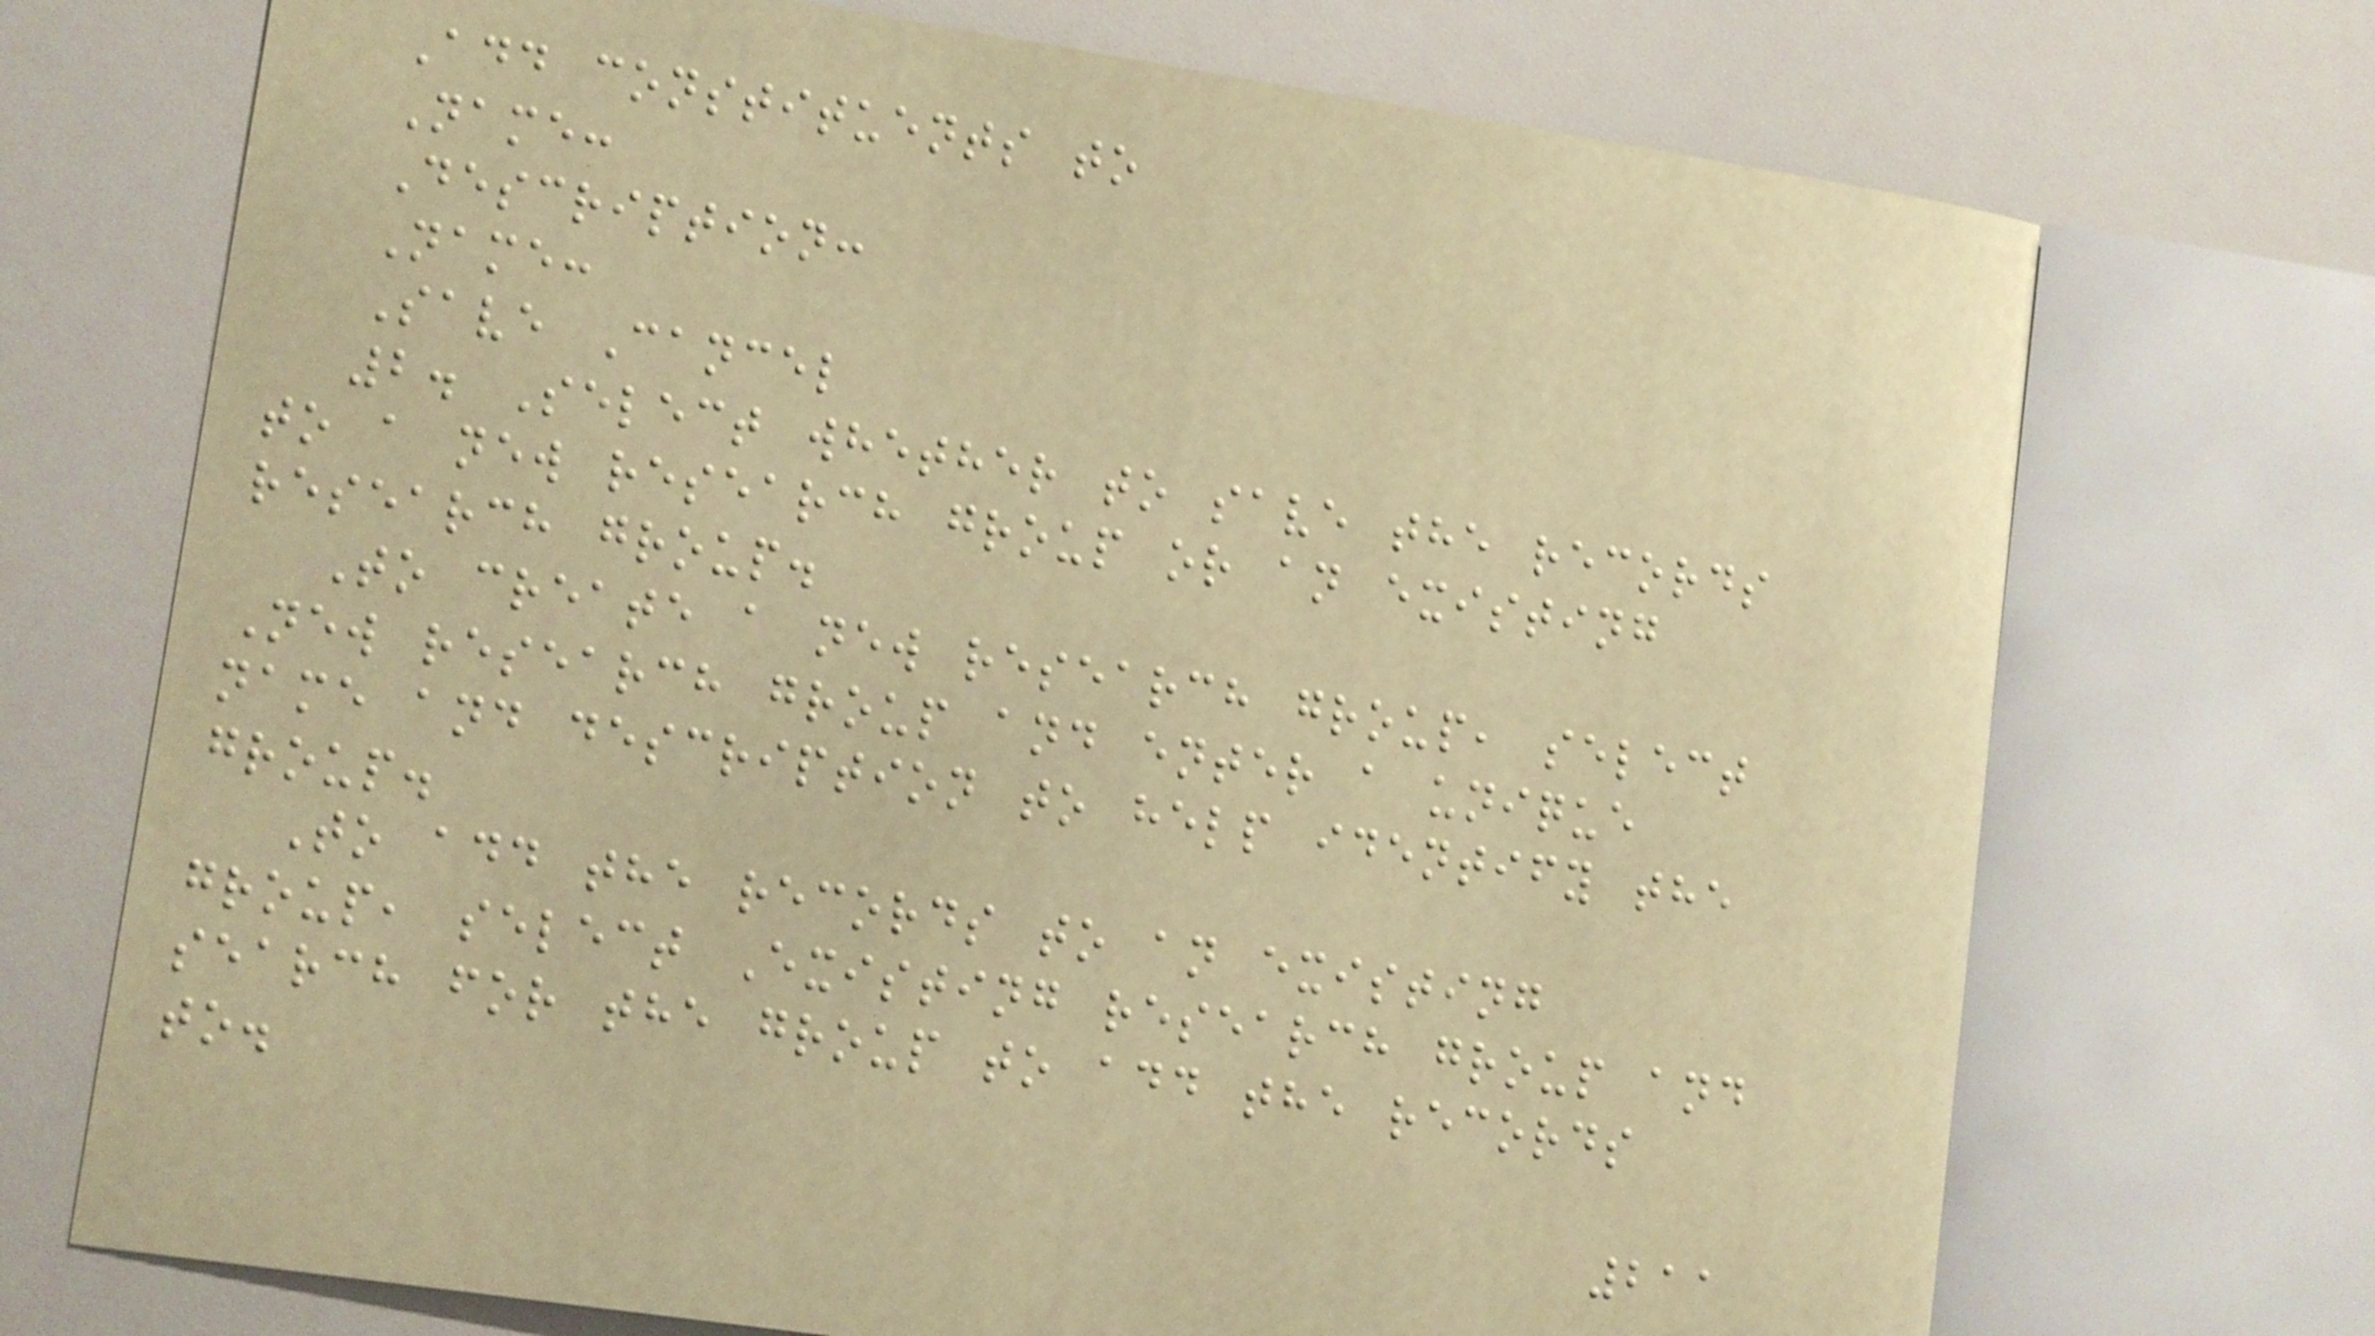Add constituents to
Name:
Description:
Name:
Save Cancel
2. Select whether to save the records
to a new research group or an existing
research group.
To create a new research group, select
New research group and enter a unique
name and description to help identify the
group.
To add the records to an existing
group, select Existing research group and
search for the group to add the records
to.
211
